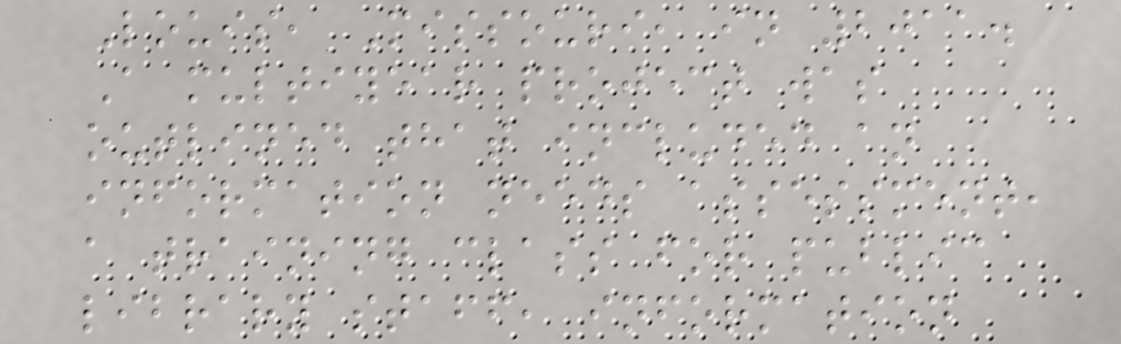Louis, Missouri, in 2011.
A multiyear project was
outlined that included an
information needs assessment,
a training class for public
library staff, information
